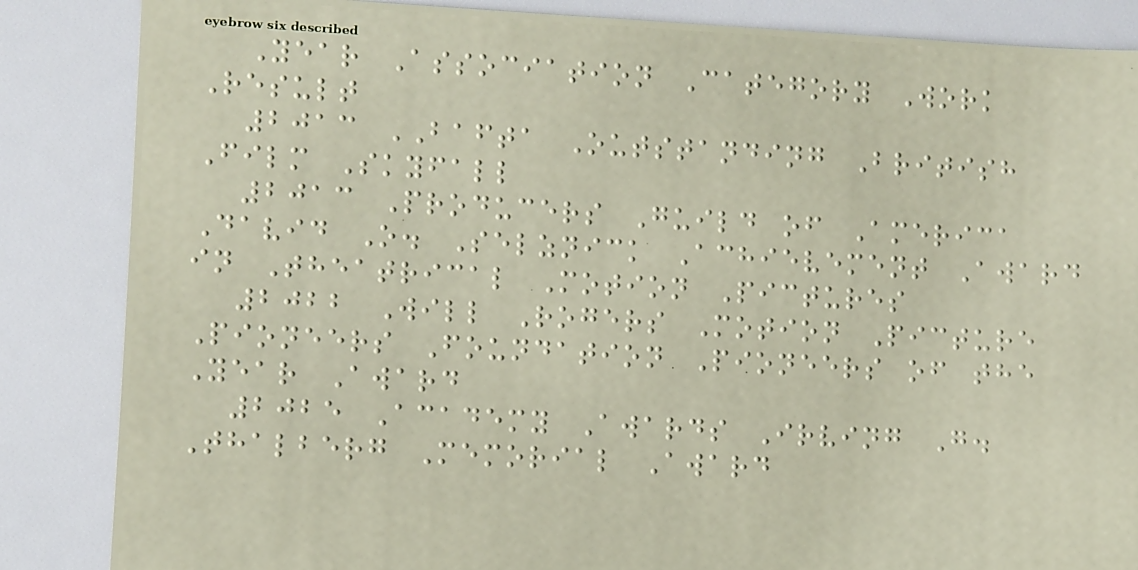Year Association Category Work
Result
2013 BAFTA Outstanding British
Film Skyfall
2013 Producers Guild of America
David O. Selznick Achievement Award
in Theatrical Motion Pictures
2022 Will Rogers Motion Picture
Pioneers Foundation Pioneers of the
Year Award
2025 Academy Awards Irving G.
Thalberg Memorial Award
